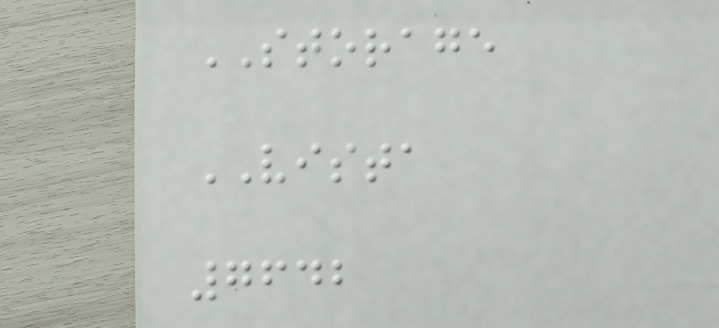STORAGE
VISTA
7642
